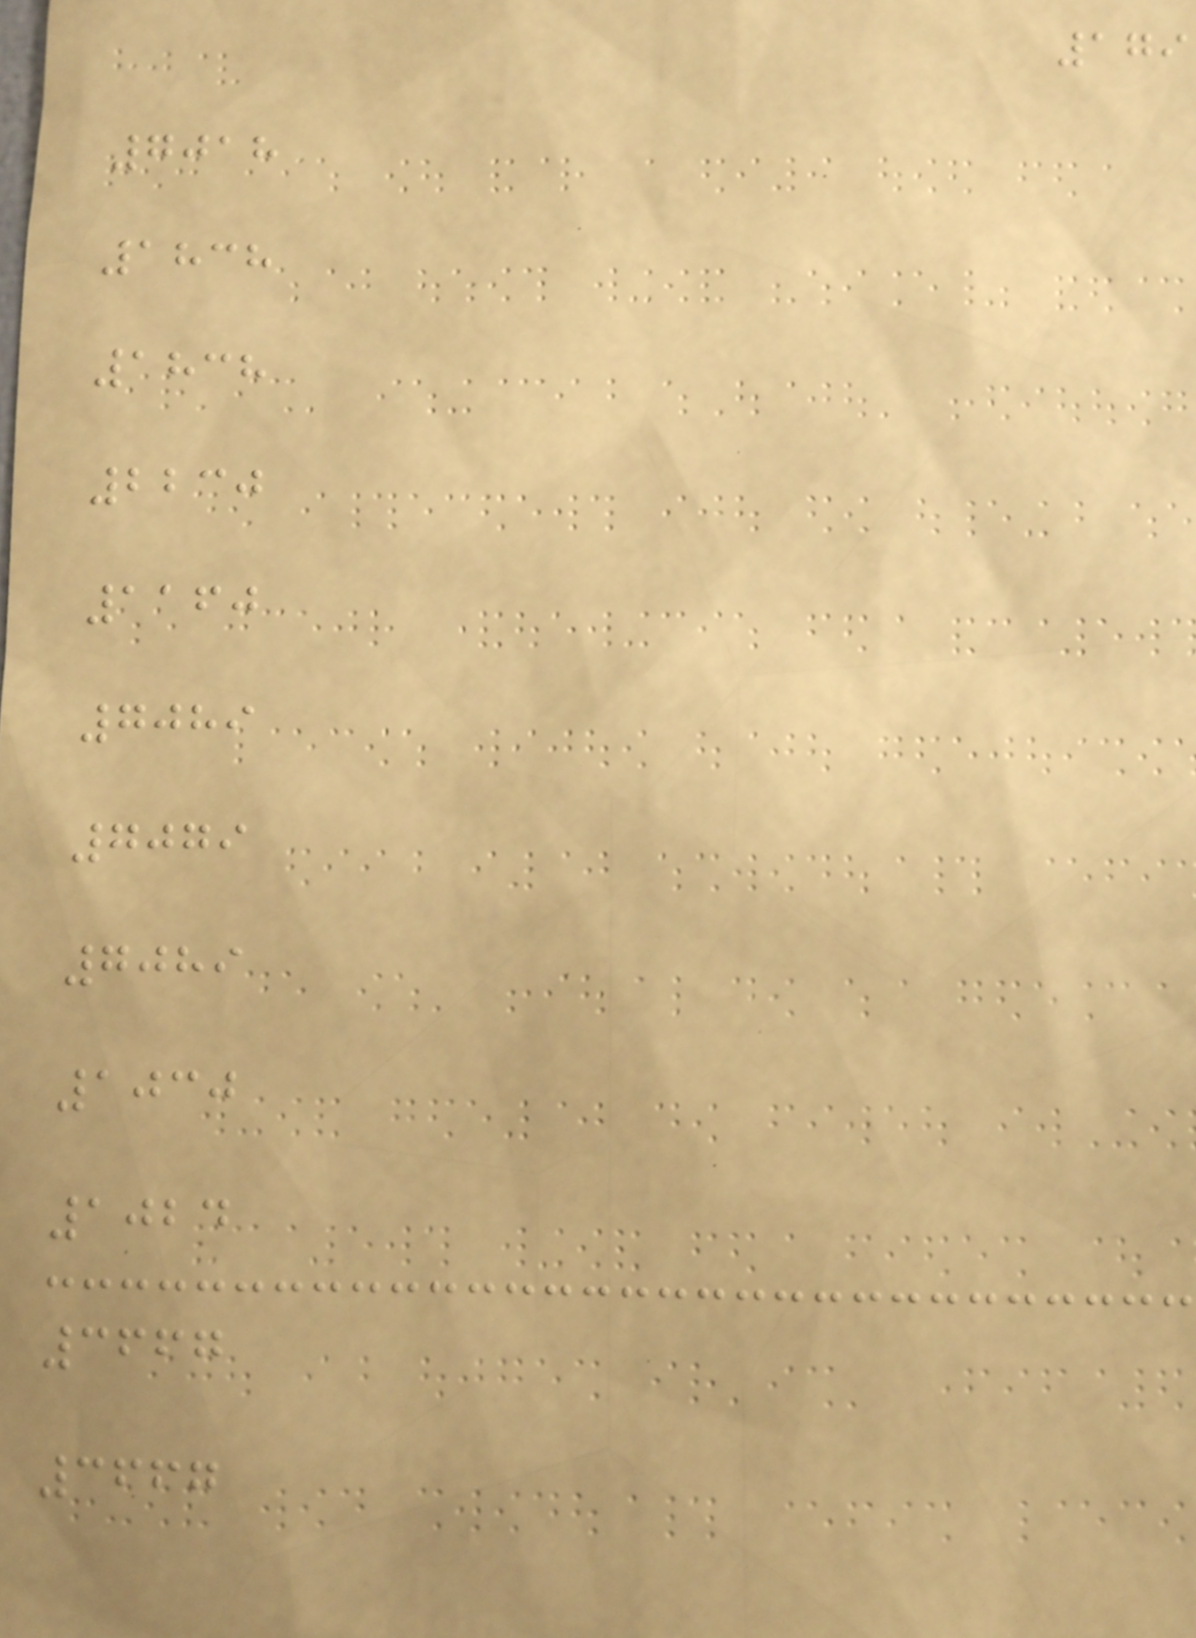179
7018
1838
1838
2230
1160
7089
7079
7089
1030
1024
3667
3667
